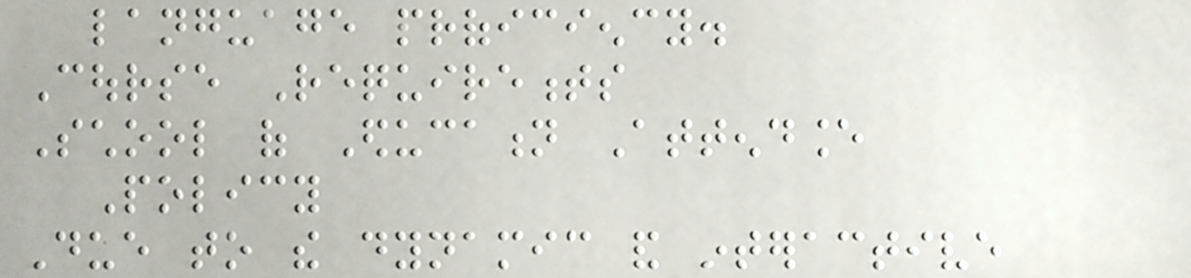language proficiency.
Course Requirements
School of Education Attendance
Policy
Due to the dynamic and interactive
